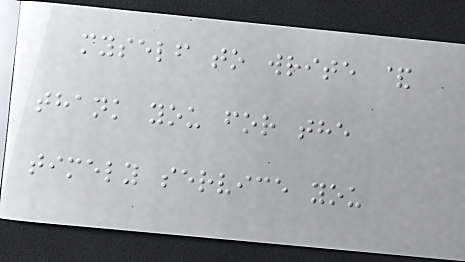myself to write &
thank you for the
timely service you
